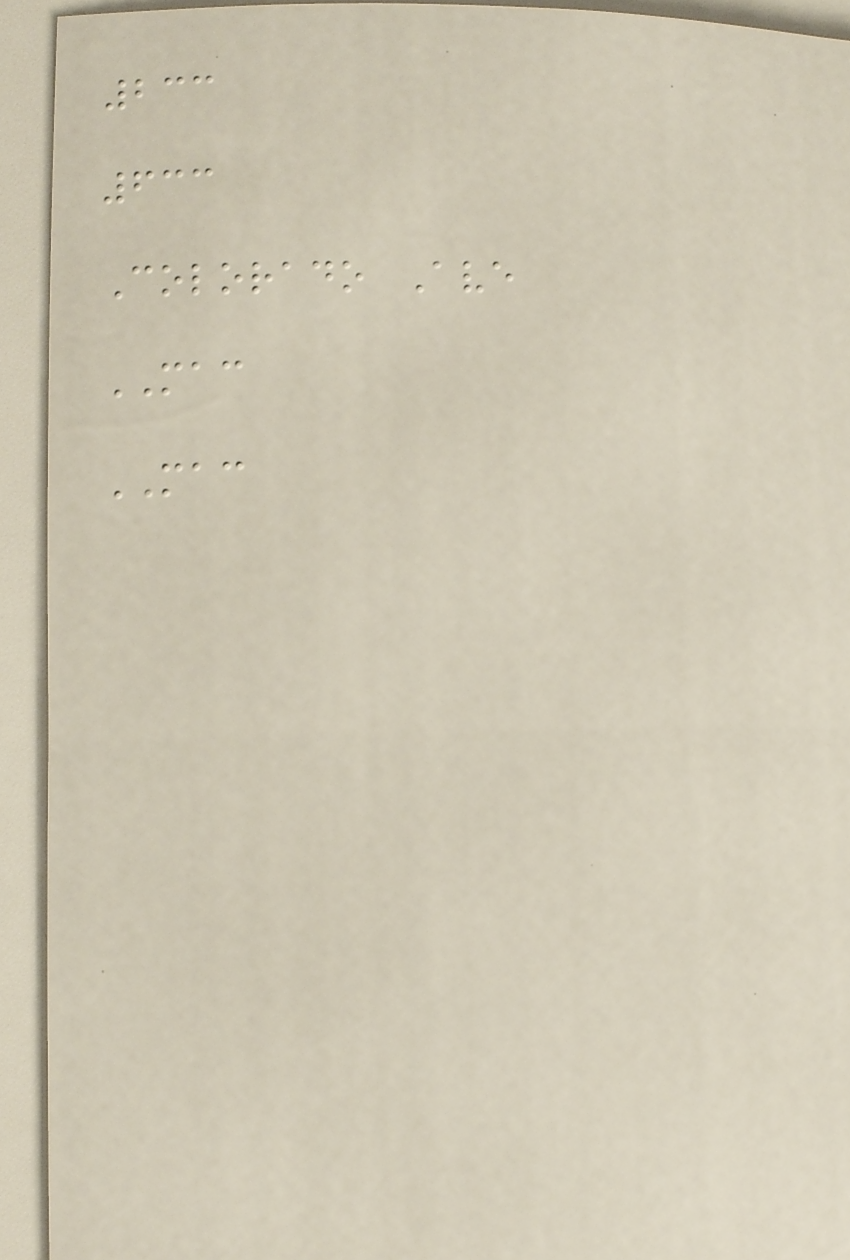233
633
Colorado Ave
MAC
MAC
